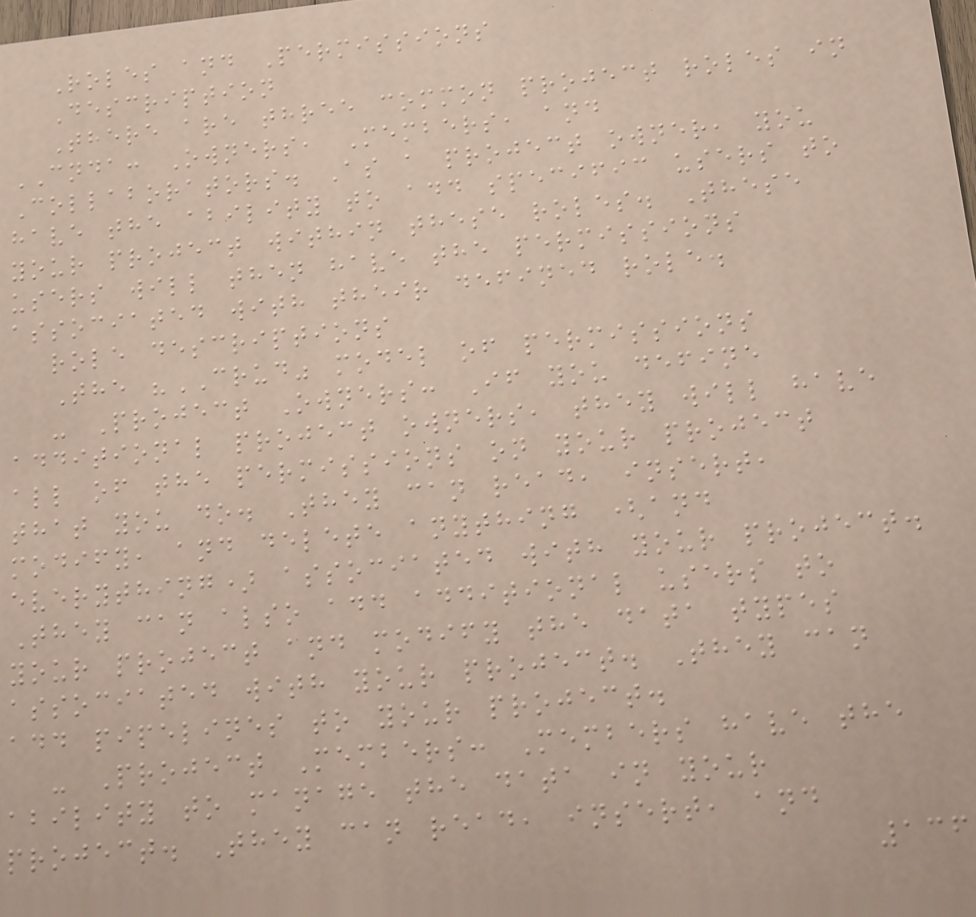Roles and Permissions
Description
There are three common project roles in
CNDA: Owners, Members, and
Collaborators. As a project owner, you
have the ability to add specific users to
your project within these roles. These
users will then have the permissions
associated with their defined role.
role descriptions
The "CRUD" model of permissions
- Project Owners: If you define
additional project owners, they will have
all of the permissions on your project
that you do. They can read, insert,
modify, and delete anything (and
everything) associated with your project.
They can also add additional users to
your project and modify the data types
associated with your project. They can
add pipelines to your project.
- Project Members: Members have the
ability to manage the data in your
project. They can read, insert, and
136
